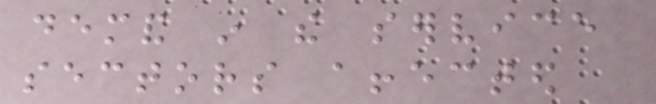demand in the service
sectors affected
